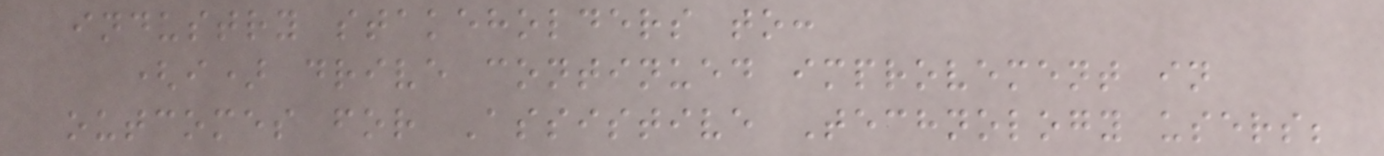industry stakeholders to:
(i) drive continued improvement in
outcomes for Assistive Technology users;
